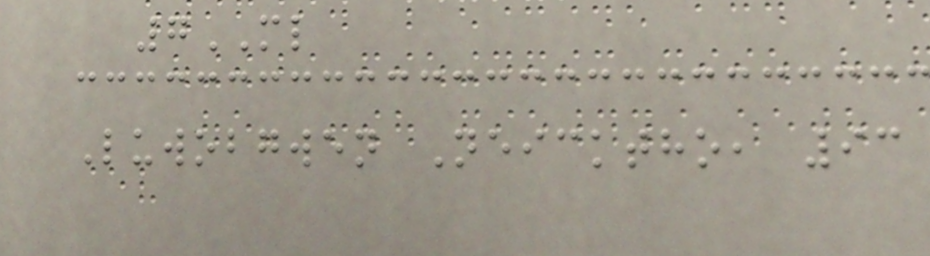7ML
Luwobgwen Neicktho, 93
